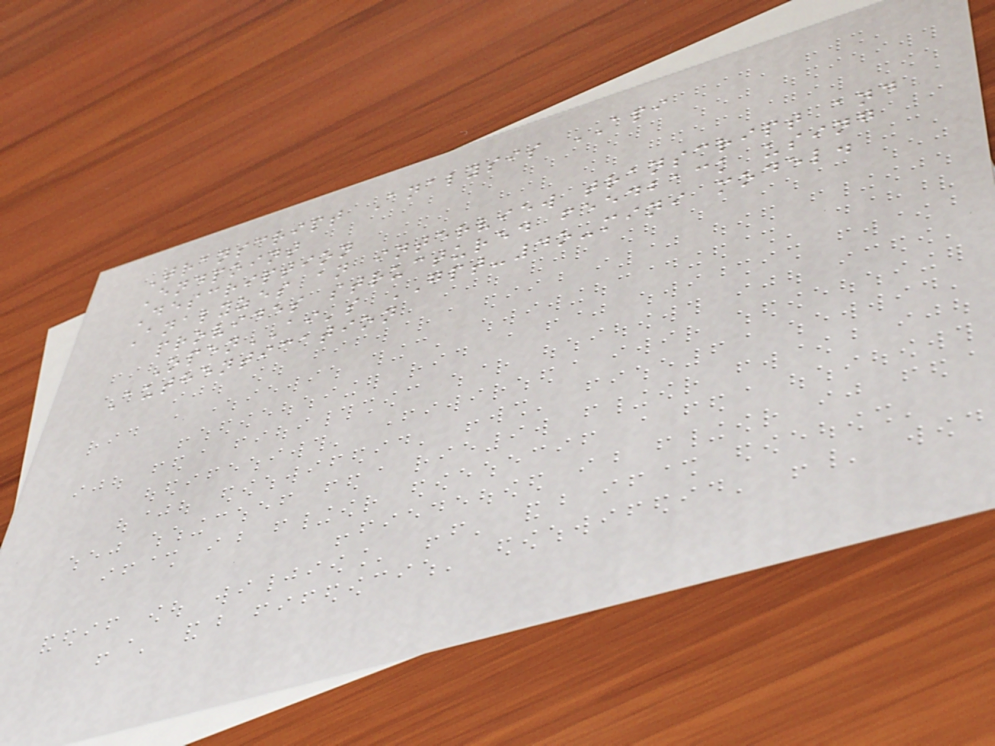Transcript Analysis API
Endpoint
Description
Analyzes an interview transcript and
provides structured feedback using
OpenAI's GPT-4o-mini model.
Authentication
